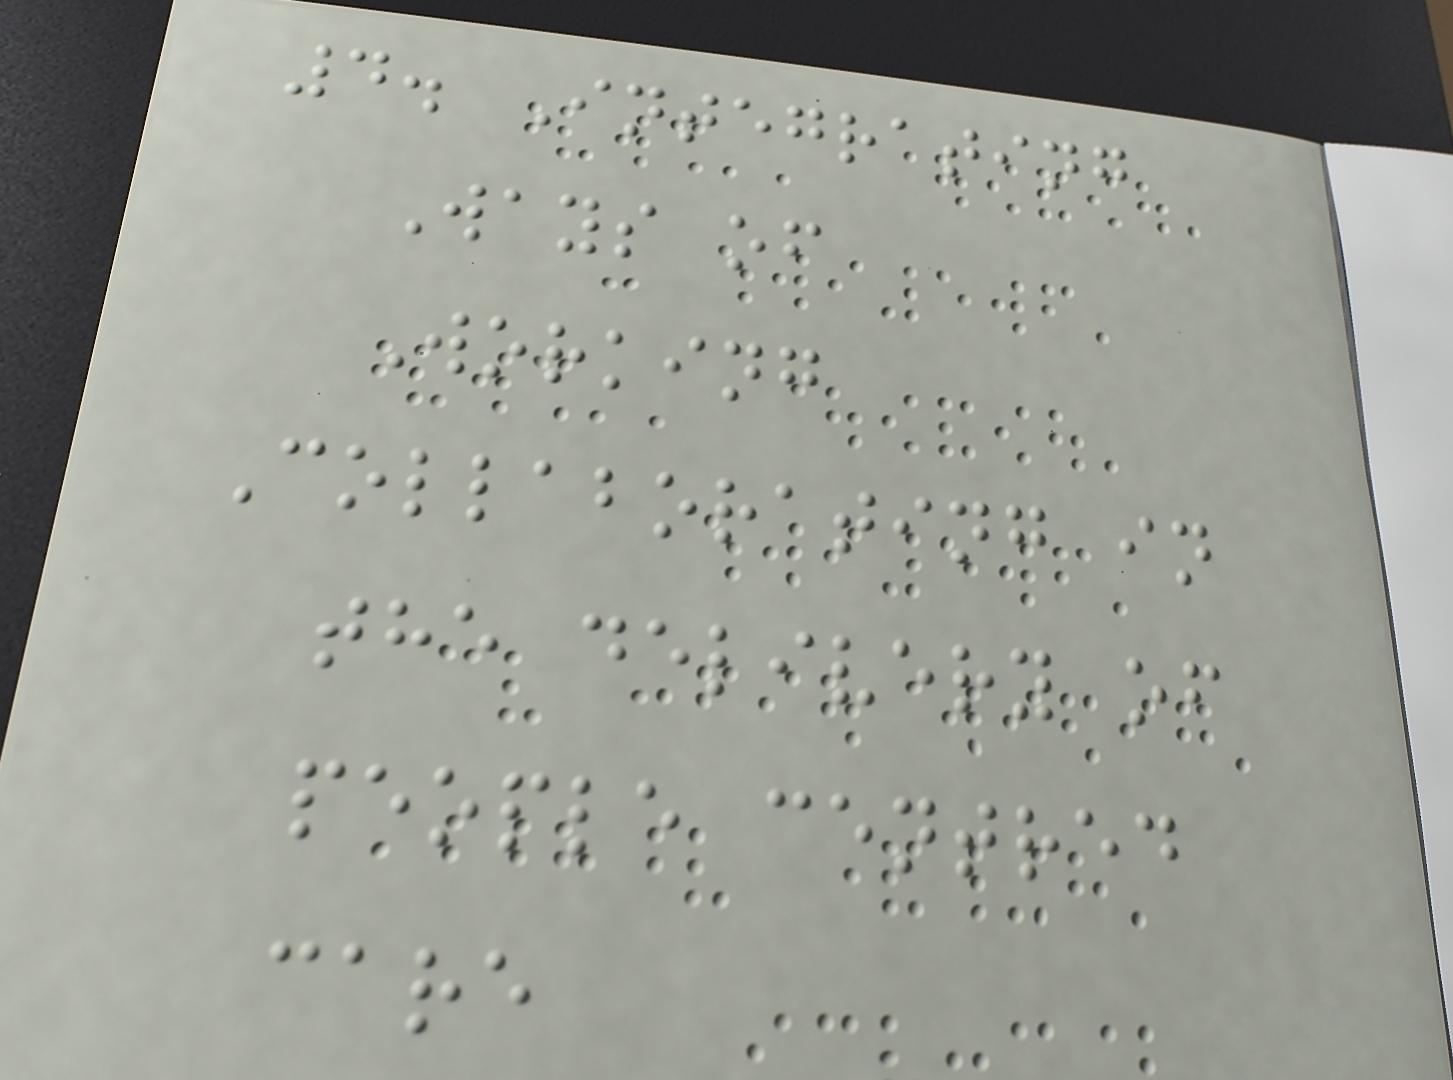4. Integrating
Ways of
Working
Collaborating in
the delivery of
people centred
care
